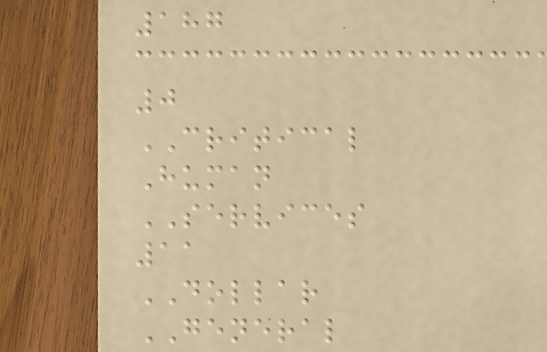187
0
CRITICAL
Human
SERVICES
11
DOLLAR
GENERAL
